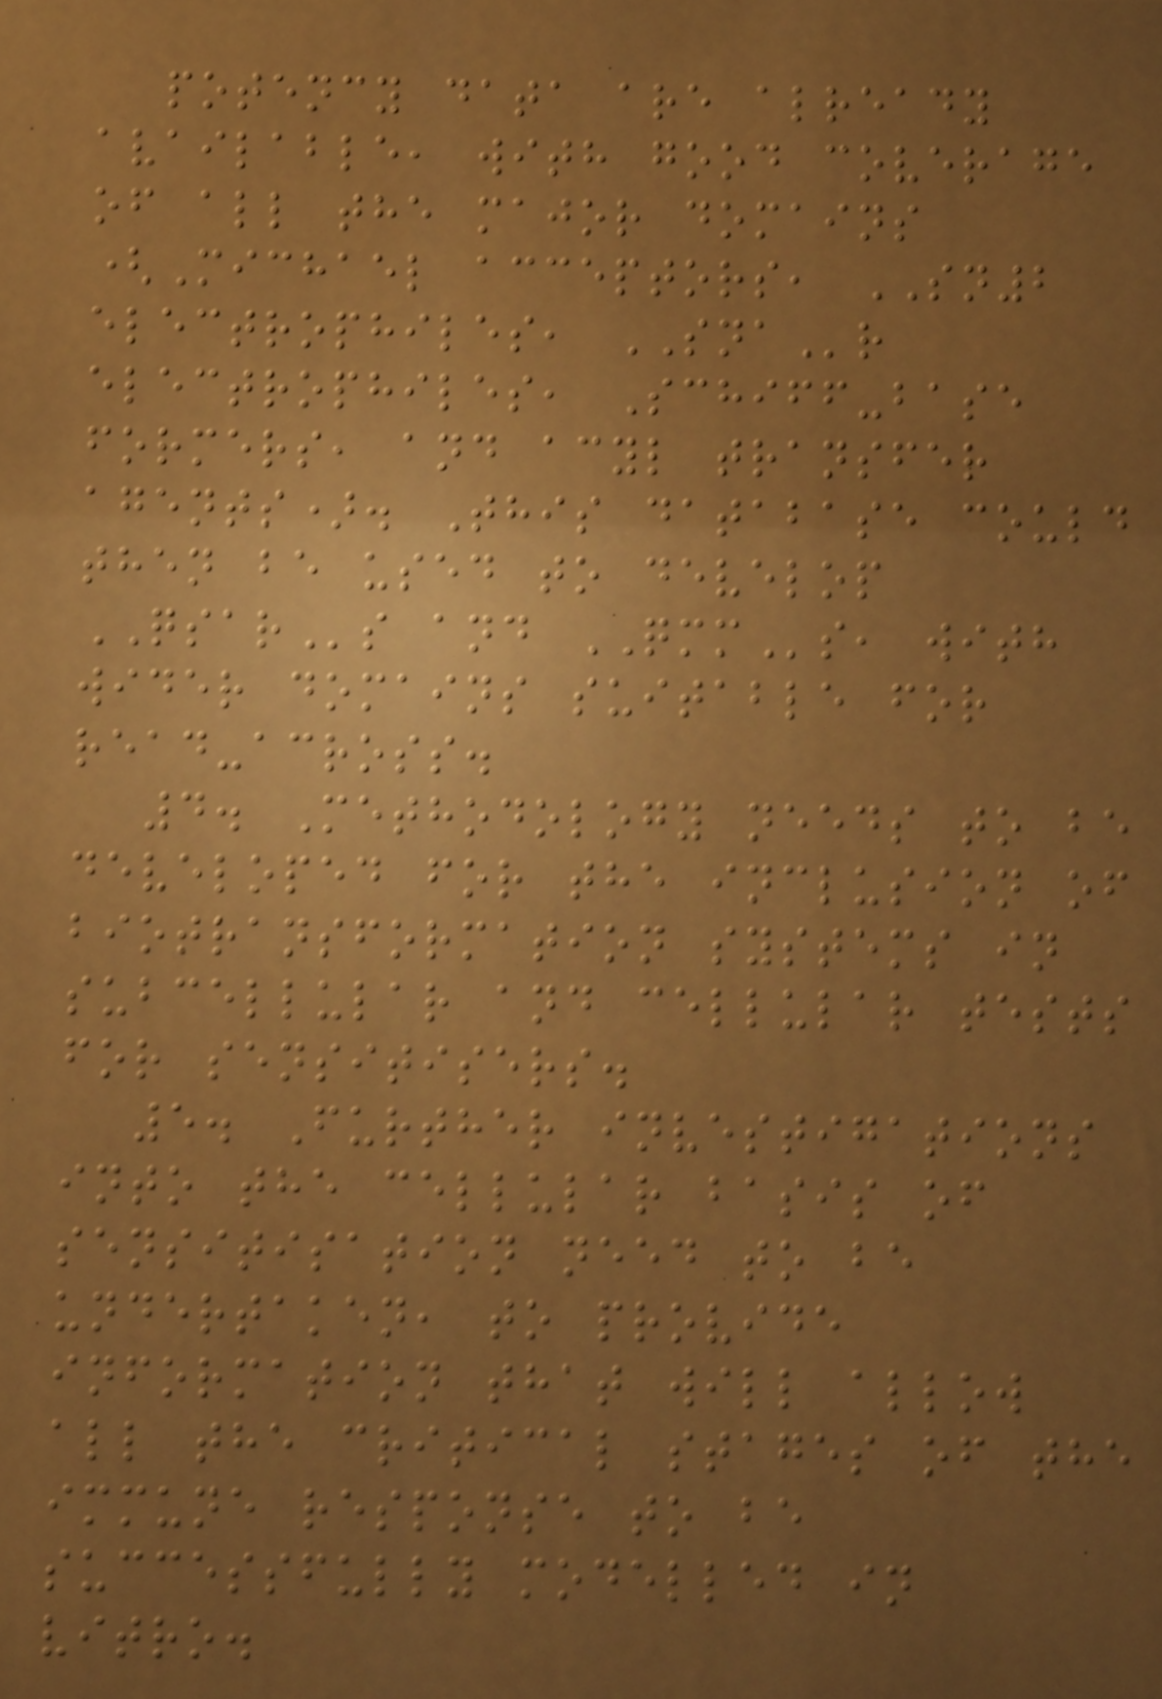potency data are already
available, with good coverage
of all the major domains
(Michael acceptors, SN2
electrophiles, SNAr
electrophiles, Schiff-base
formers, and acyl transfer
agents). This database could
then be used to develop
QSARs and QMMs, with
wider domains suitable for
read-across.
4. Methodology needs to be
developed for the inclusion of
biotransformation systems in
subcellular and cellular tests
for sensitisers.
5. Further investigations
into the cellular basis of
sensitisation need to be
undertaken, to provide
information that will allow
all the critical stages of the
immune response to be
successfully modelled in
vitro.
